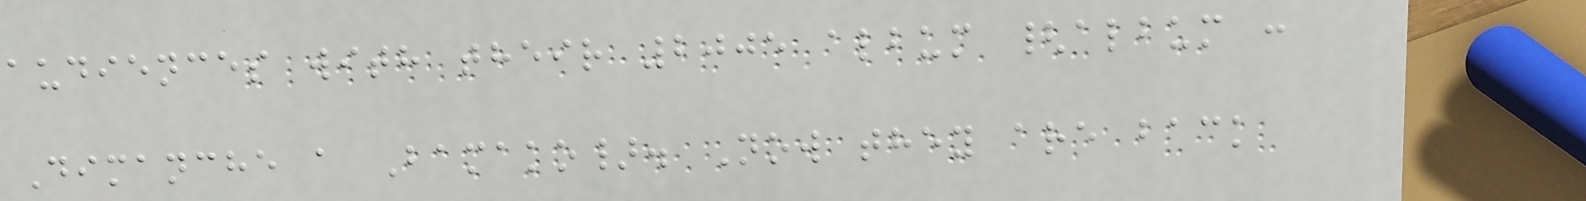audiences with their 2005 album {album :
Dimanche a Bamako}. Now they are back
